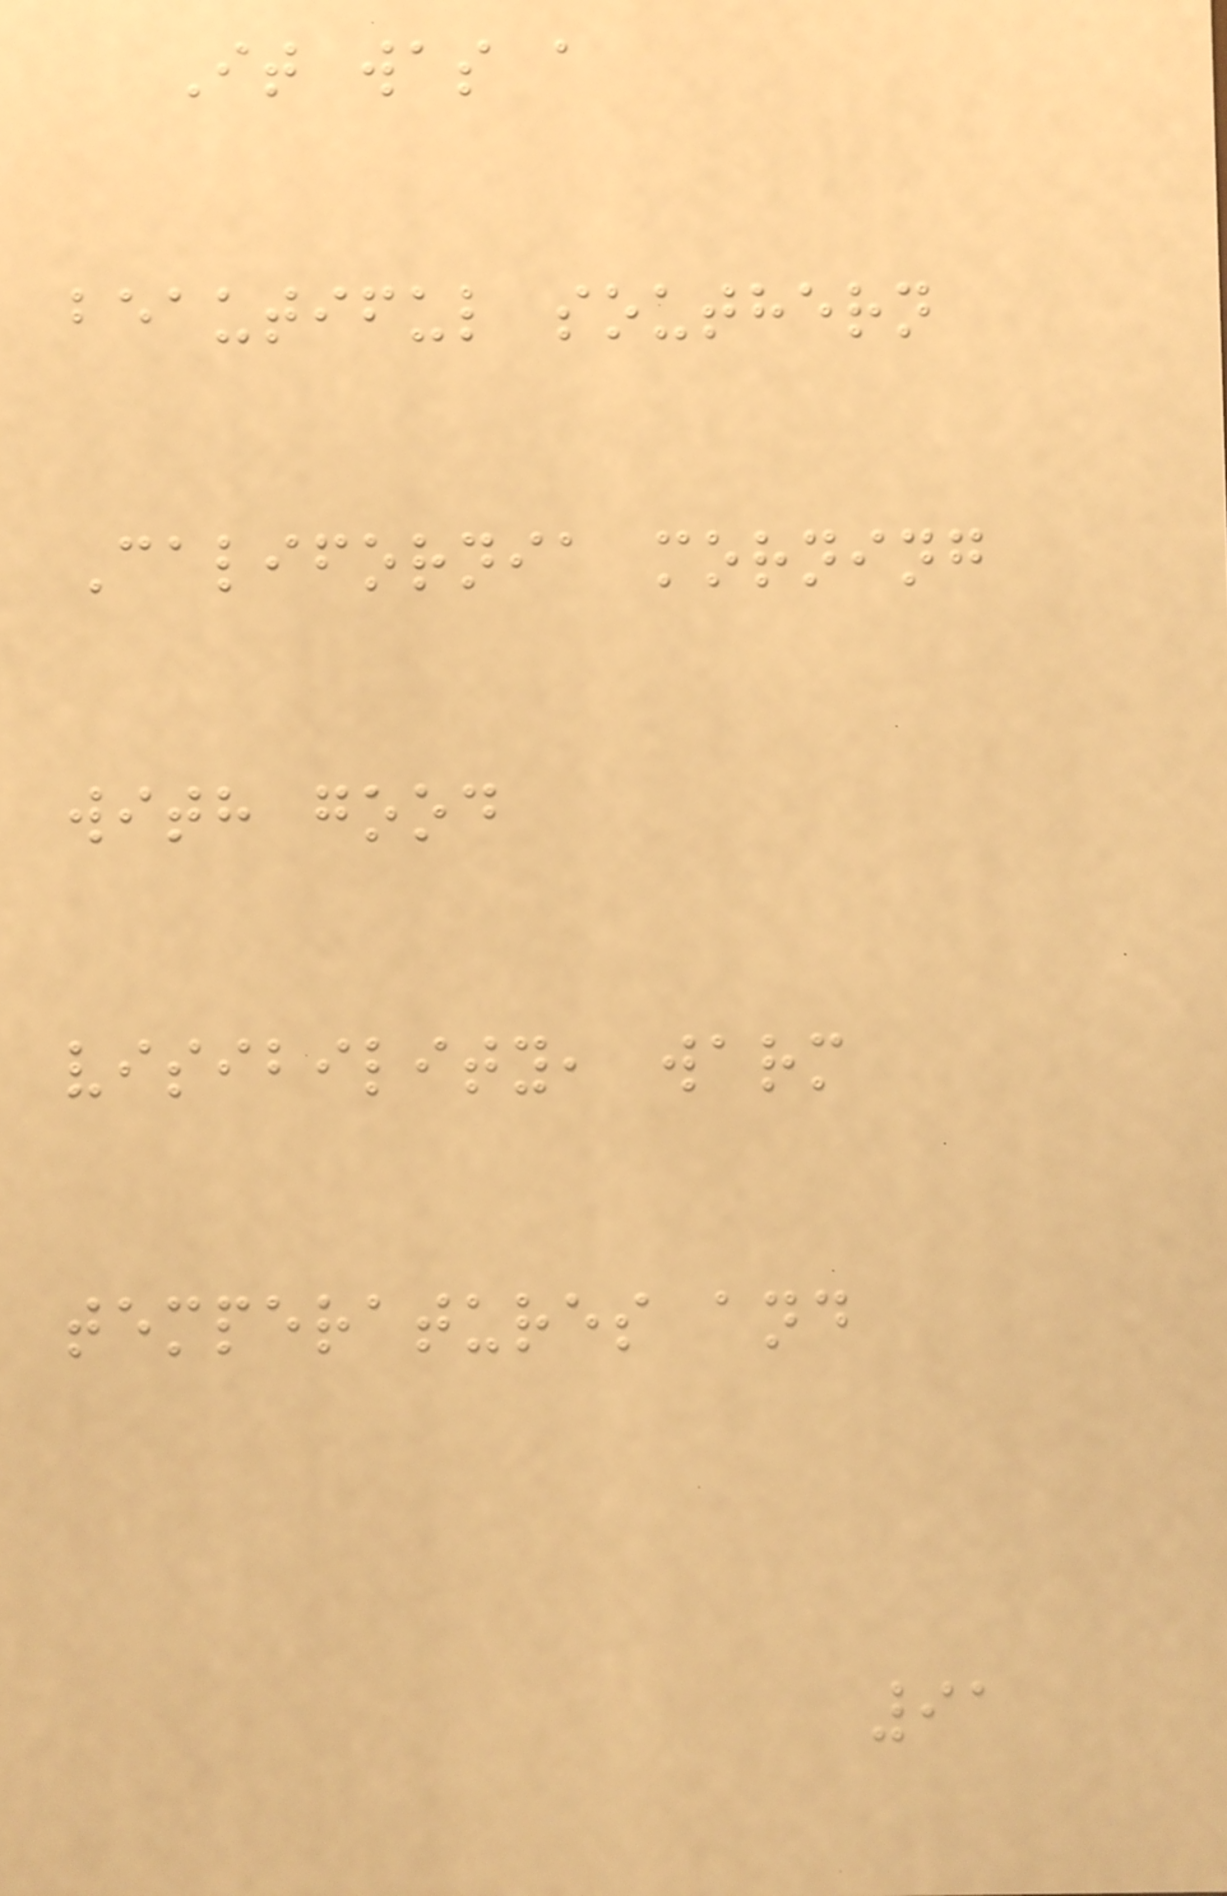It was a
beautiful southern
California morning
with good
visibility, warm
temperatures and
91
